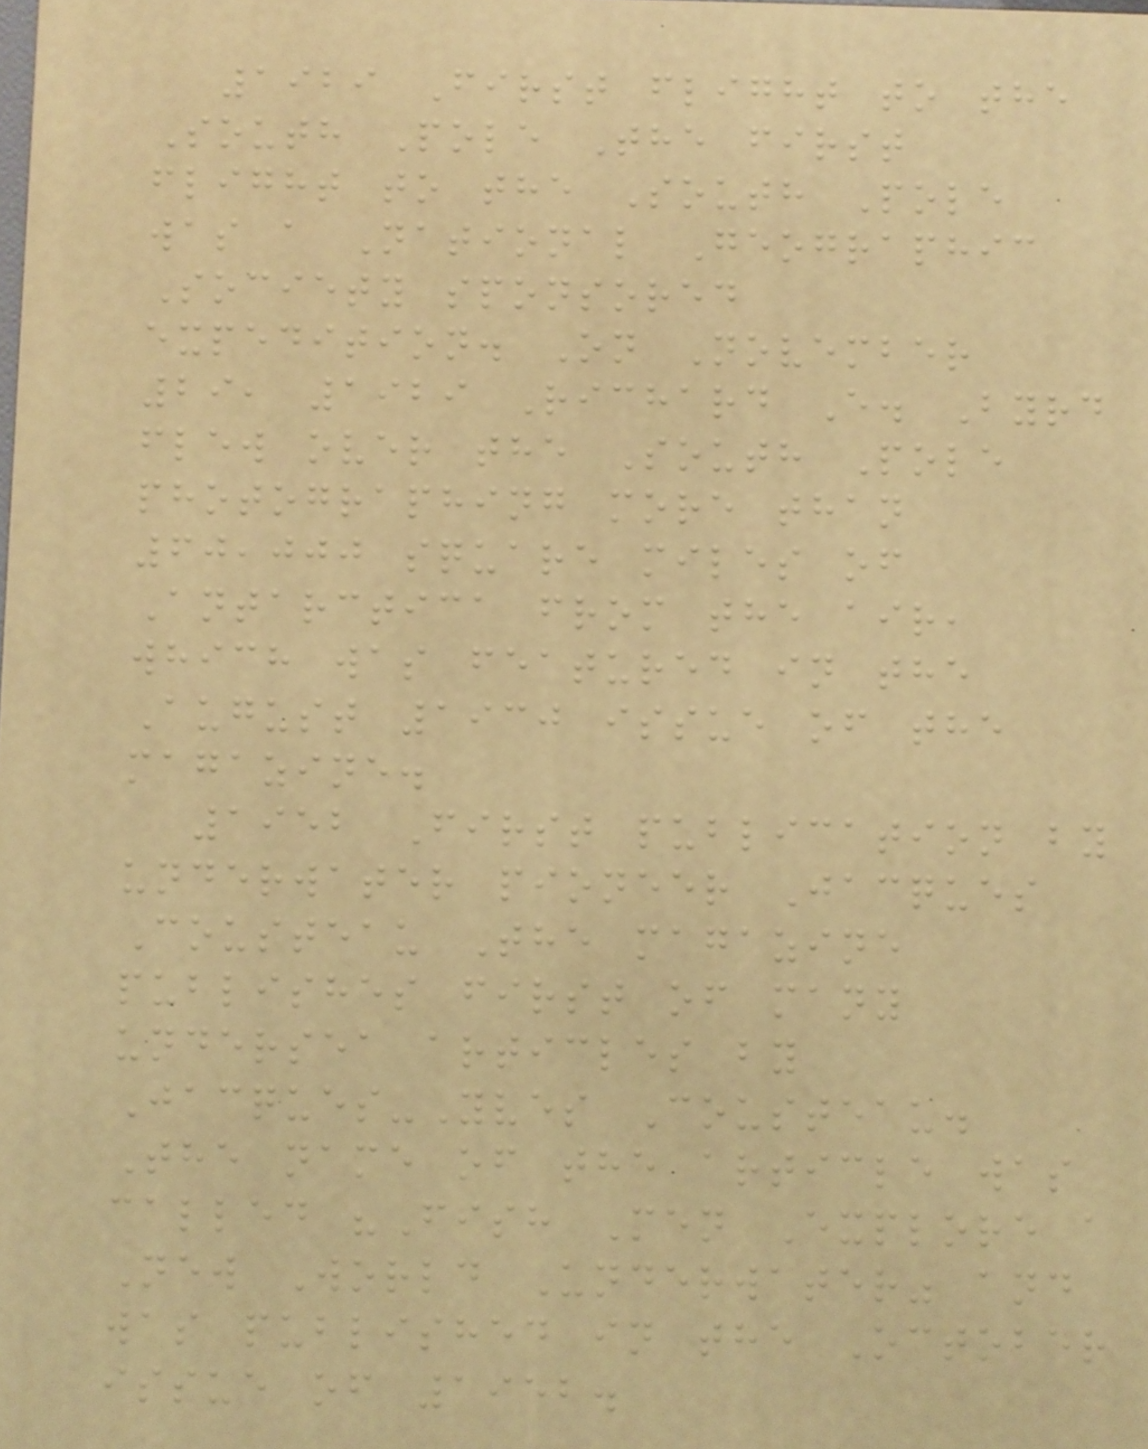1929 First flight to the
South Pole The first
flight to the South Pole
was a National Geographic
Society sponsored
expedition. On November
29, 1929 Richard E. Byrd
flew over the South Pole
photographing more than
60,000 square miles of
Antarctica from the air,
which was featured in the
August 1930 issue of the
magazine.
1952 First publication by
underwater pioneer Jacques
Cousteau The magazine
publishes first of many
undersea articles by
Jacques-Yves Cousteau.
The name of the article was
called "Fish Men Explore a
New World Underwater" and
was published in the October
issue of 1952.
